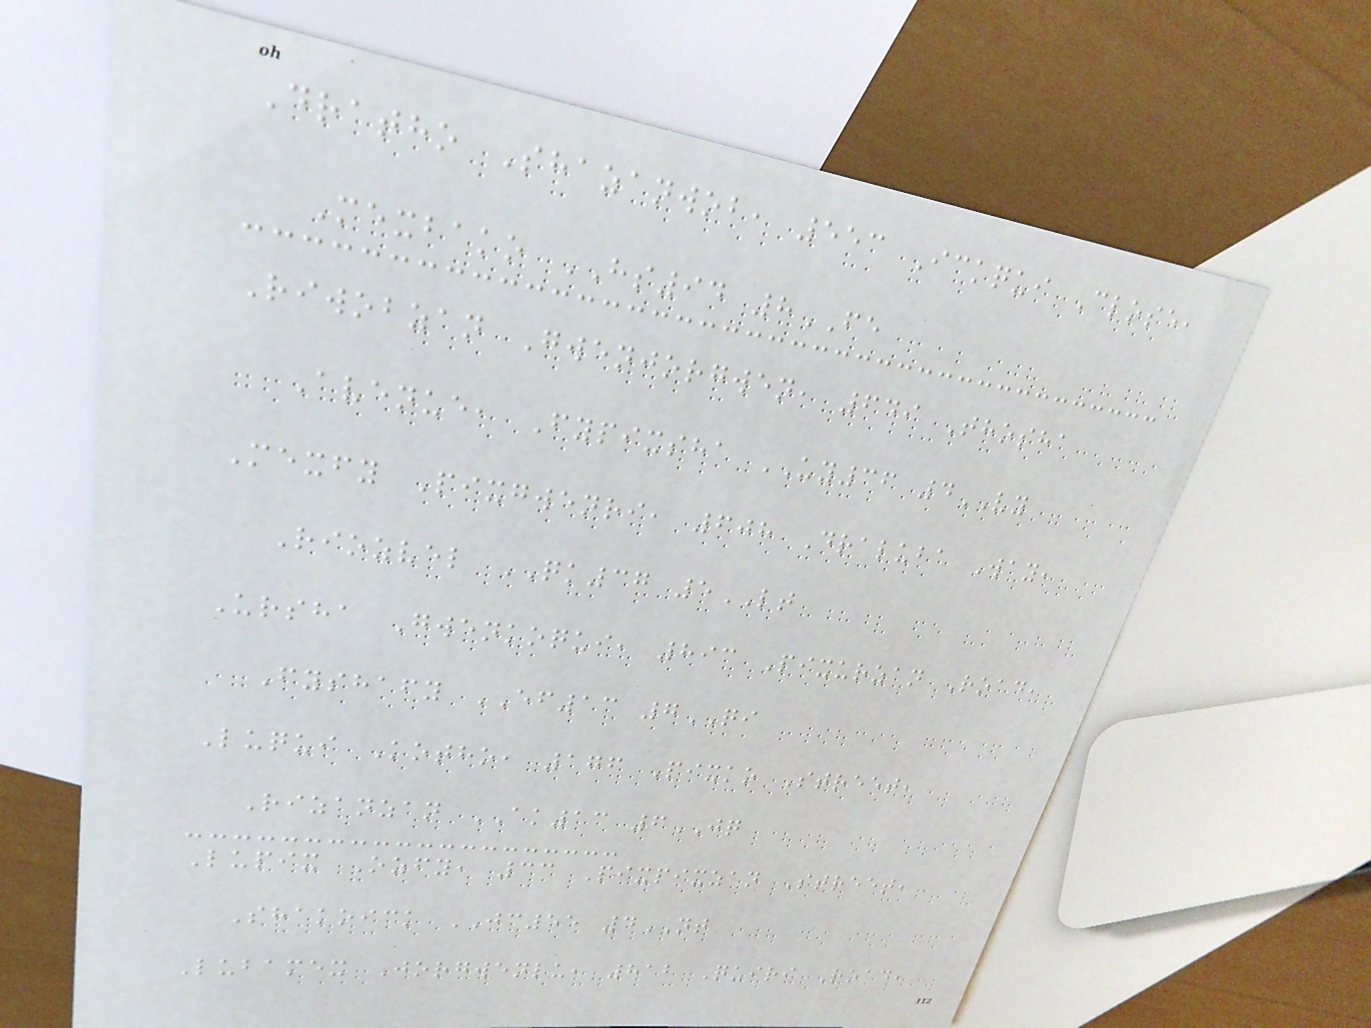Dratho Shazanwob, 553 Ickqui Close,
Mexbako HS94 8FE
Riwobzan Gwenjorgwen, 649 Thosha
Avenue, Fypixsha UY36 4VY
Mexfy Pixgwenri, 608 Draluba Way,
Riozvel QK37 5LT
Ursha Gwenkoqui, 893 Pixurzan Road,
Fyshafy EF13 7QI
Luqui Kotho, 176 Pixko Street,
Rizanzan AK13 6JQ
Lupix Ozfy, 33 Pixpixzan Street,
Shakoick JC55 4NT
Lubamex Jorgwenlu, 812 Quiri Road,
